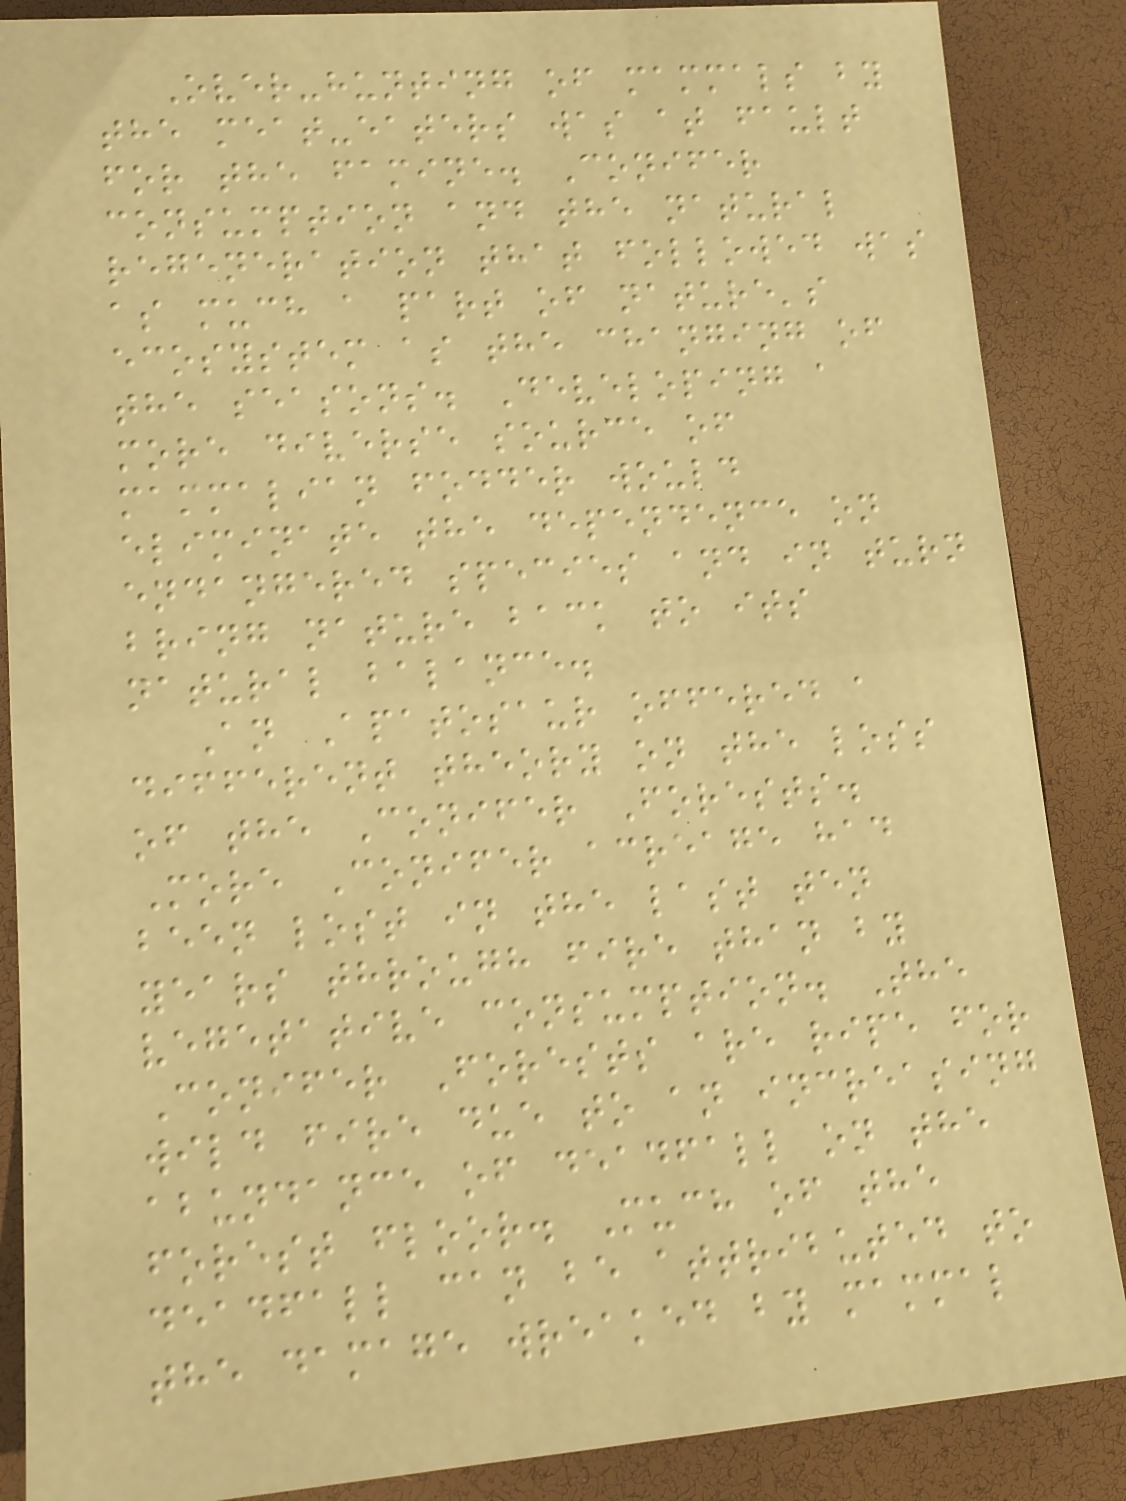Over-hunting of mammals by
the meat-eaters was at fault
for the famine. Conifer
consumption and the natural
regeneration that followed was
as much a part of nature's
ecosystem as the changing of
the seasons. Developing a
more diverse source of
mammalian fodder would
eliminate the dependence on
endangered species and in turn
bring nature back to its
natural balance.
An Apatosaur offered a
different theory on the loss
of the Conifer Forests.
More Conifer acreage had
been lost in the last ten
years through fire than by
vegetative consumption. The
Conifer Forests are ripe for
wild fire due to an increasing
abundance of deadfall on the
forest floor. Much of the
deadfall can be attributed to
the damage wreaked by mammal
